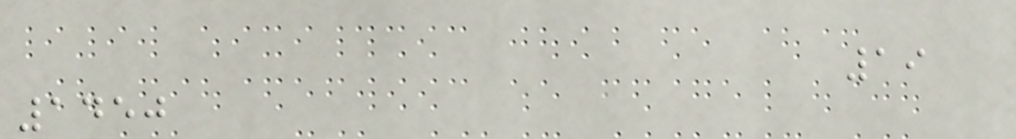19
1450
